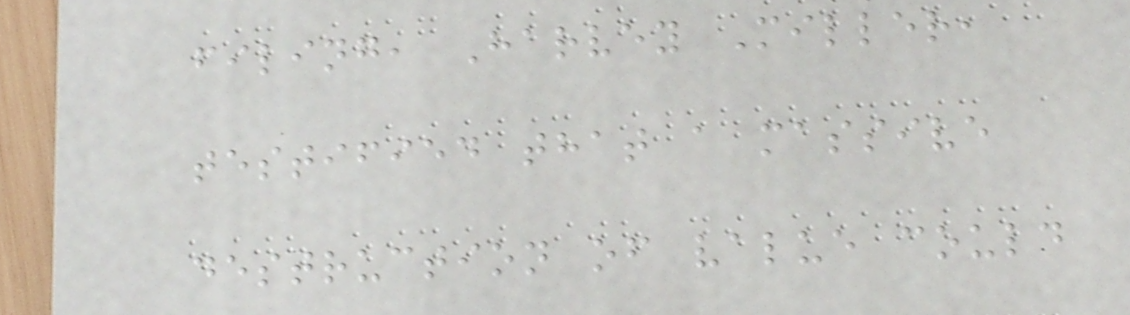filing, Harvey Miller,
testified that a massive
destruction of value could
